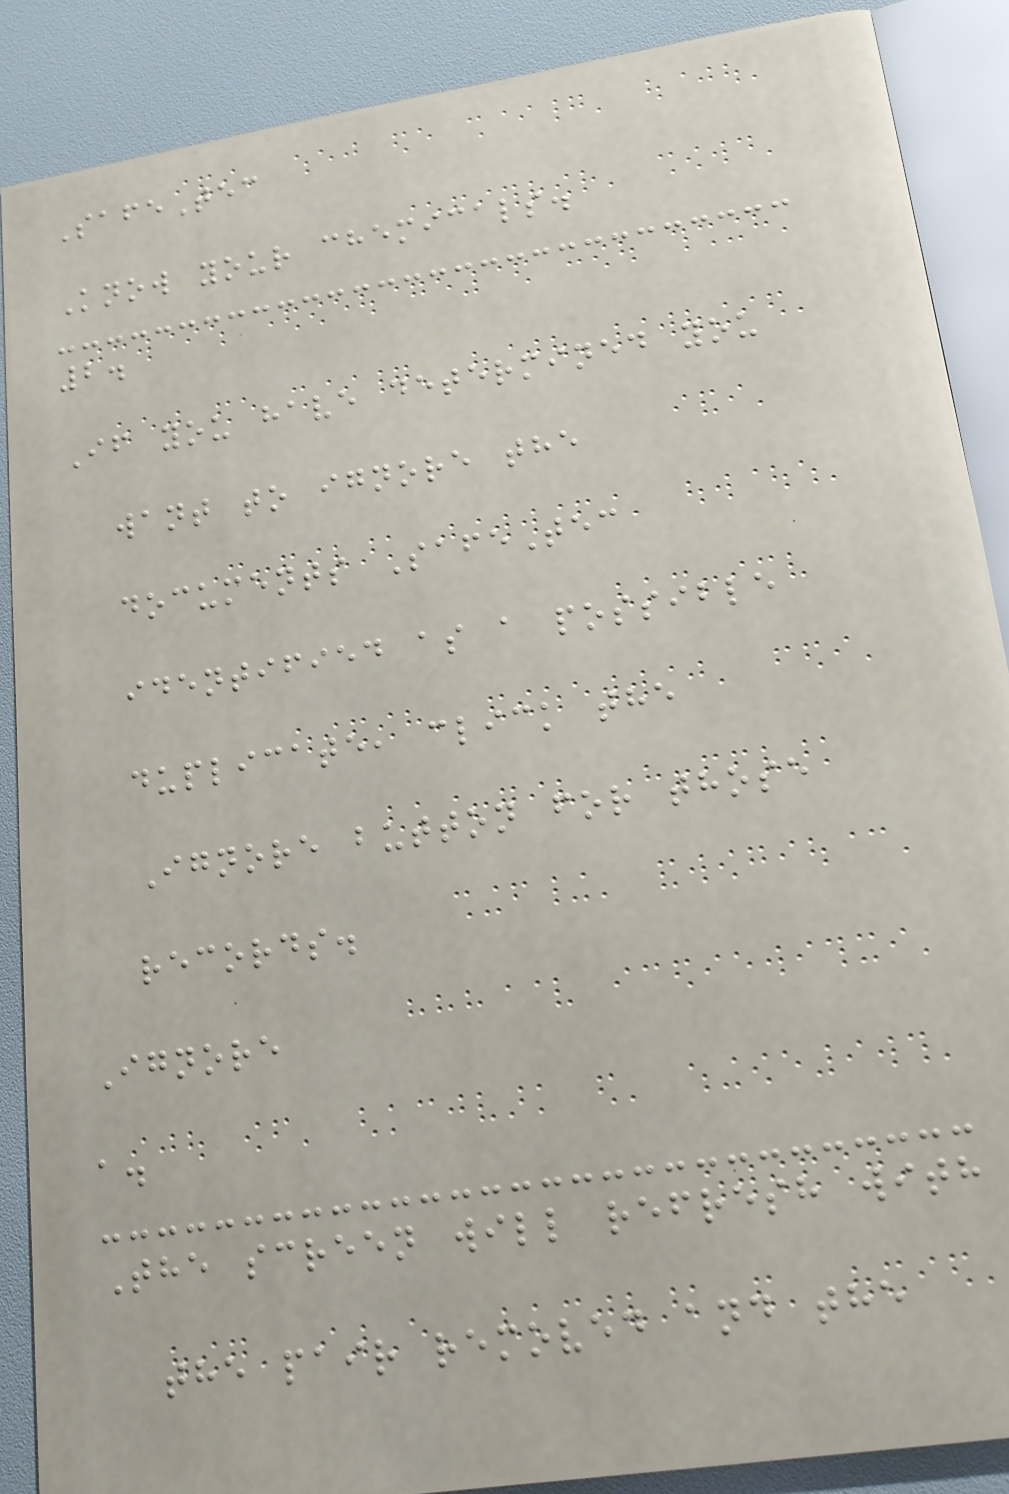SafeTec
Know your chemicals.
2.
If you have determined you
want to ignore the
documents SafeTec
identified as a possible
duplicate, click the
Ignore button for those
records.
Ignore
a.
The screen will refresh with
the pair removed and the
